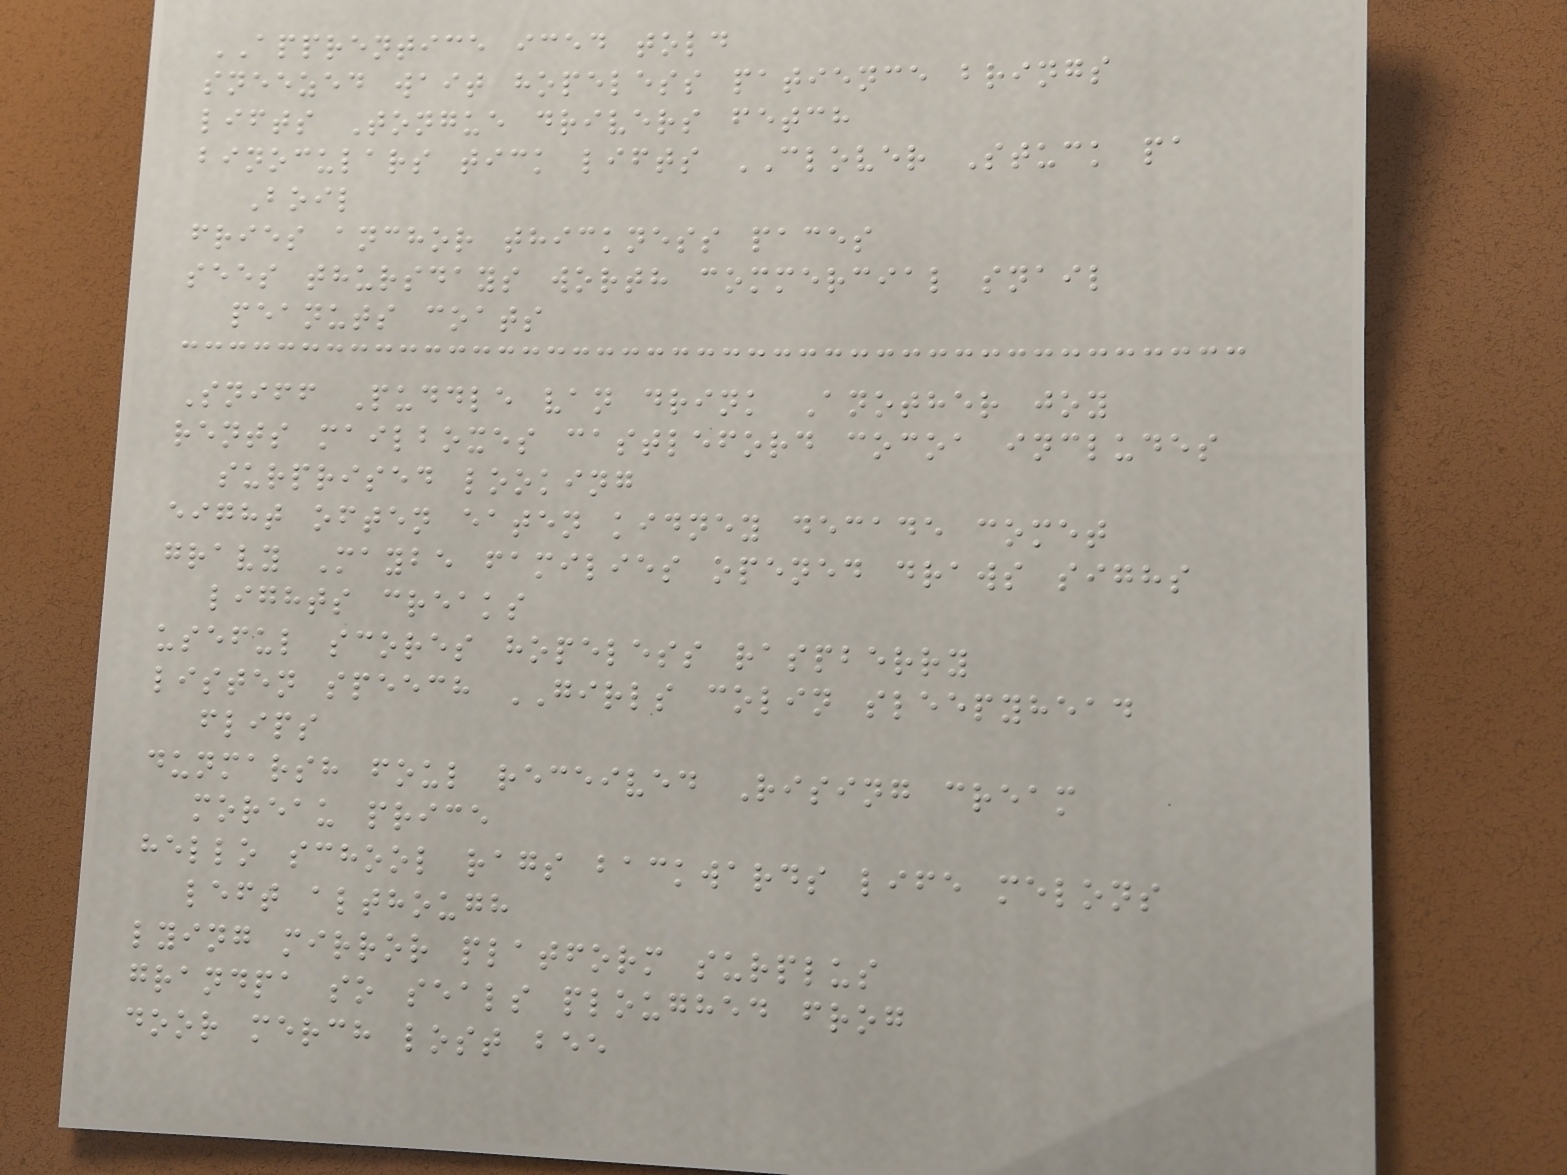APPRENTICE iced told
sneezed wait hopeless patience brings
lifts Tongue drivers fetch
binoculars tick lifts CLOVER Stuck pa
Boil
fries anchor thickness paces
sees thursdays worth commercial snail
peanuts coats
Sniff Puddle van drink Another joy
rents mailboxes castleford cocoa includes
surprised looking
eight often eaten kidney decade comet
gravy Maybe families opened draws sighs
lights creaks
useful scores hopeless raspberry
listen speech GIRLS colin sleepyhead
flips
dunmarsh foul received Rising cream
moreau price
hello school rags backwards life melons
left although
lying mirror platform surplus
grandpa so seals ploughed frog
door merch lost bee
